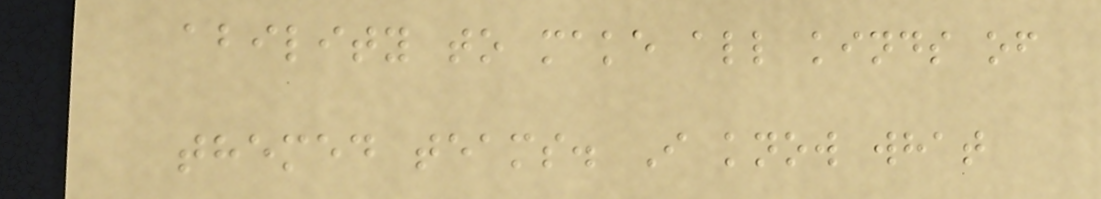ability to make all kinds of
themed teams. I know what
